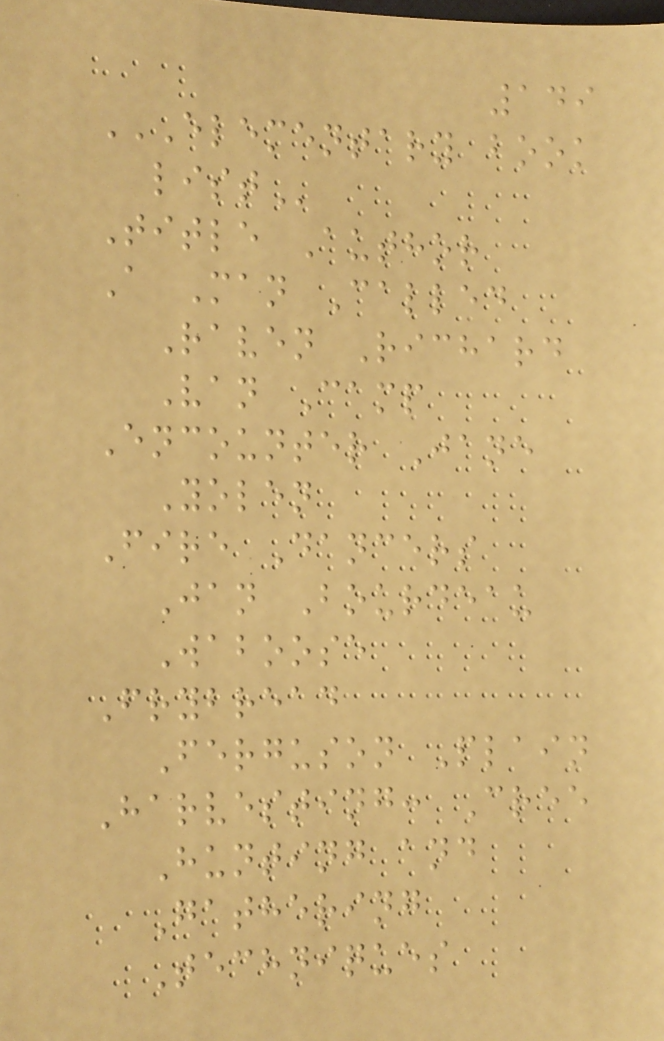149
ELEMENTARY BOOK
LIST
Title Author
A Man Called
Raven Richard
Van Camp
Encounter Jane
Yolen
Fire Dancers
Jan Bourdeau
Waboose
Frybread
Ferguson Plain
Harvesting: Cree
Hunting and
Gathering
Techniques
